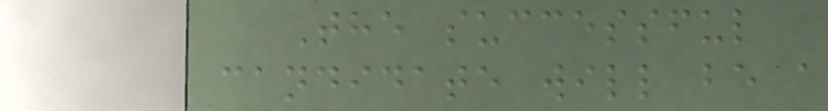The successful
candidate will be a
